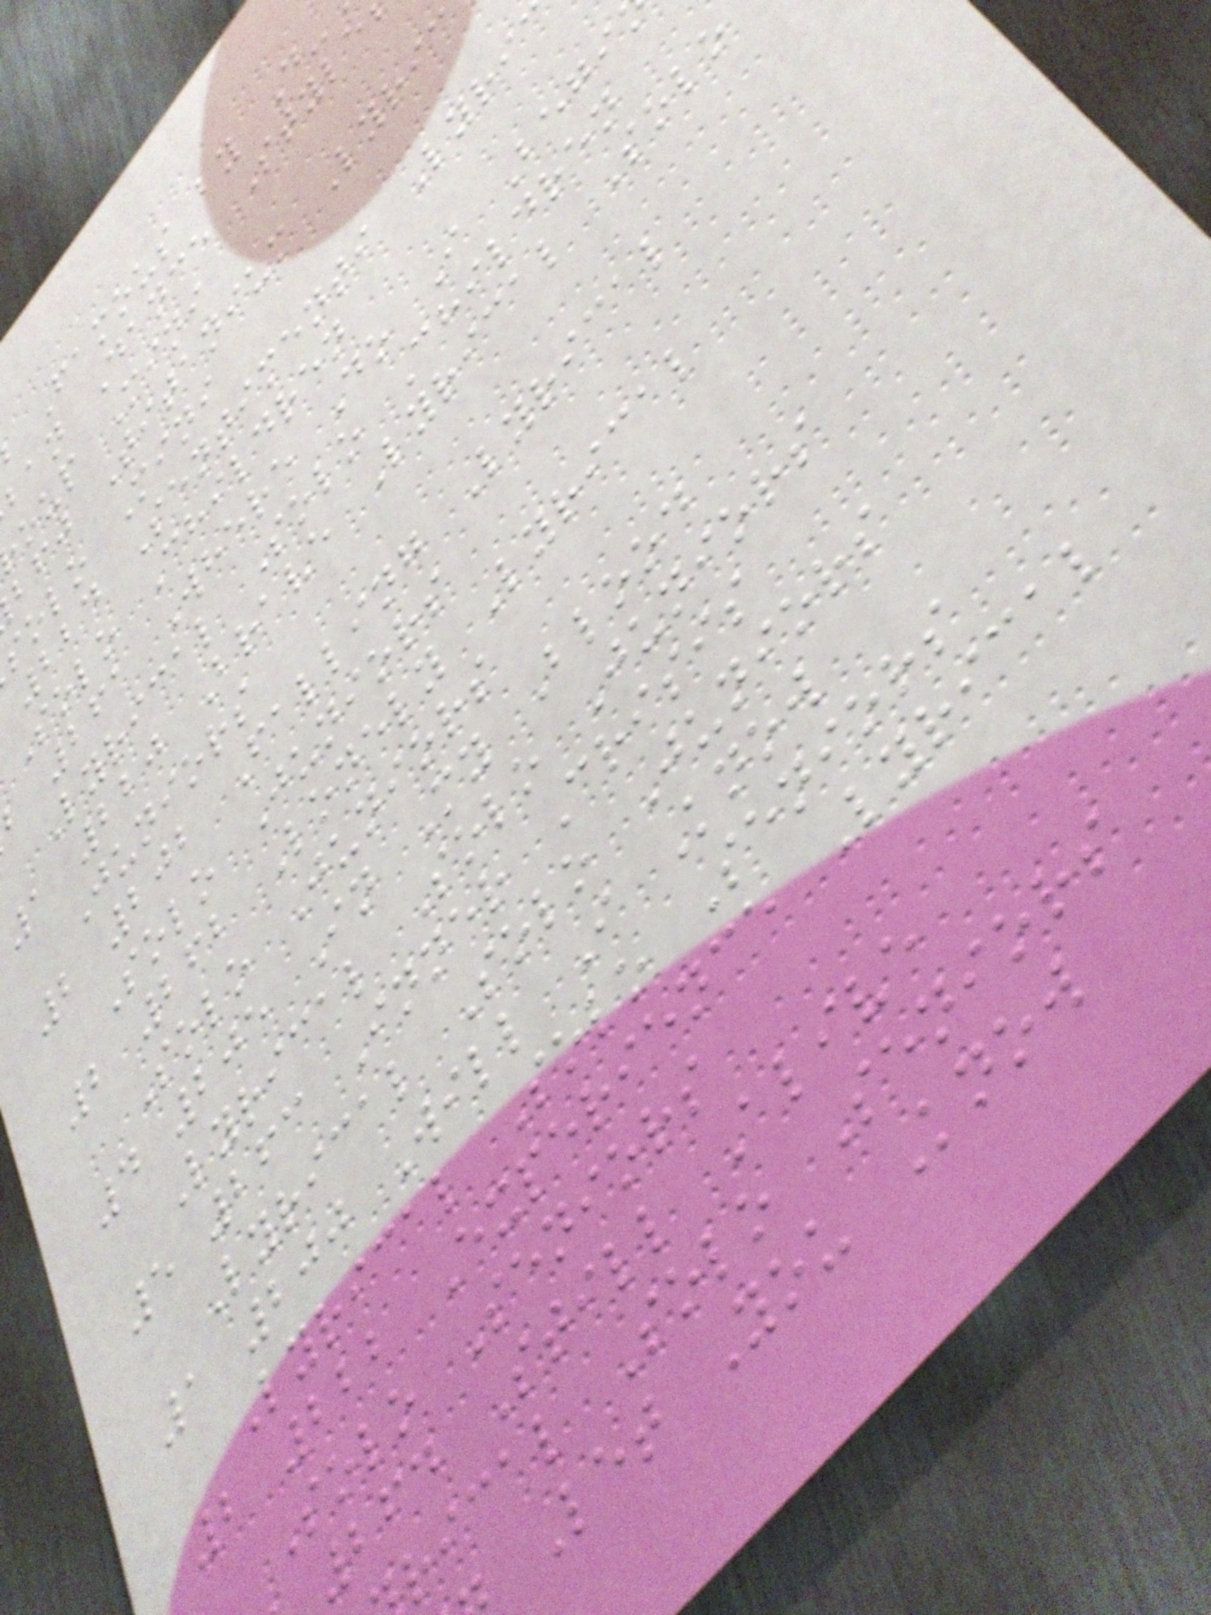Famous by D-
ban Dance Style
oup Mini
bfj Titanium Lyric
solo Mini
224 Sentimenti Lyri
Solo Children
261 Where Do I Begi
Lyrical Solo Children
1 220 Brave Lyrical Solo
Juniors
2 202 Falling Lyrical
Solo Juniors
2 262 Lonely Lyrical
Solo Juniors
4 205 In My Blood
Lyrical Solo Juniors
5 263 Inner Crisis
Lyrical Solo Juniors
1 200 Will I Know
Lyrical Solo Seniors
2 222 Experience Lyrical
Solo Seniors
264 Still Alive
rical Solo Seniors
Let You Know
